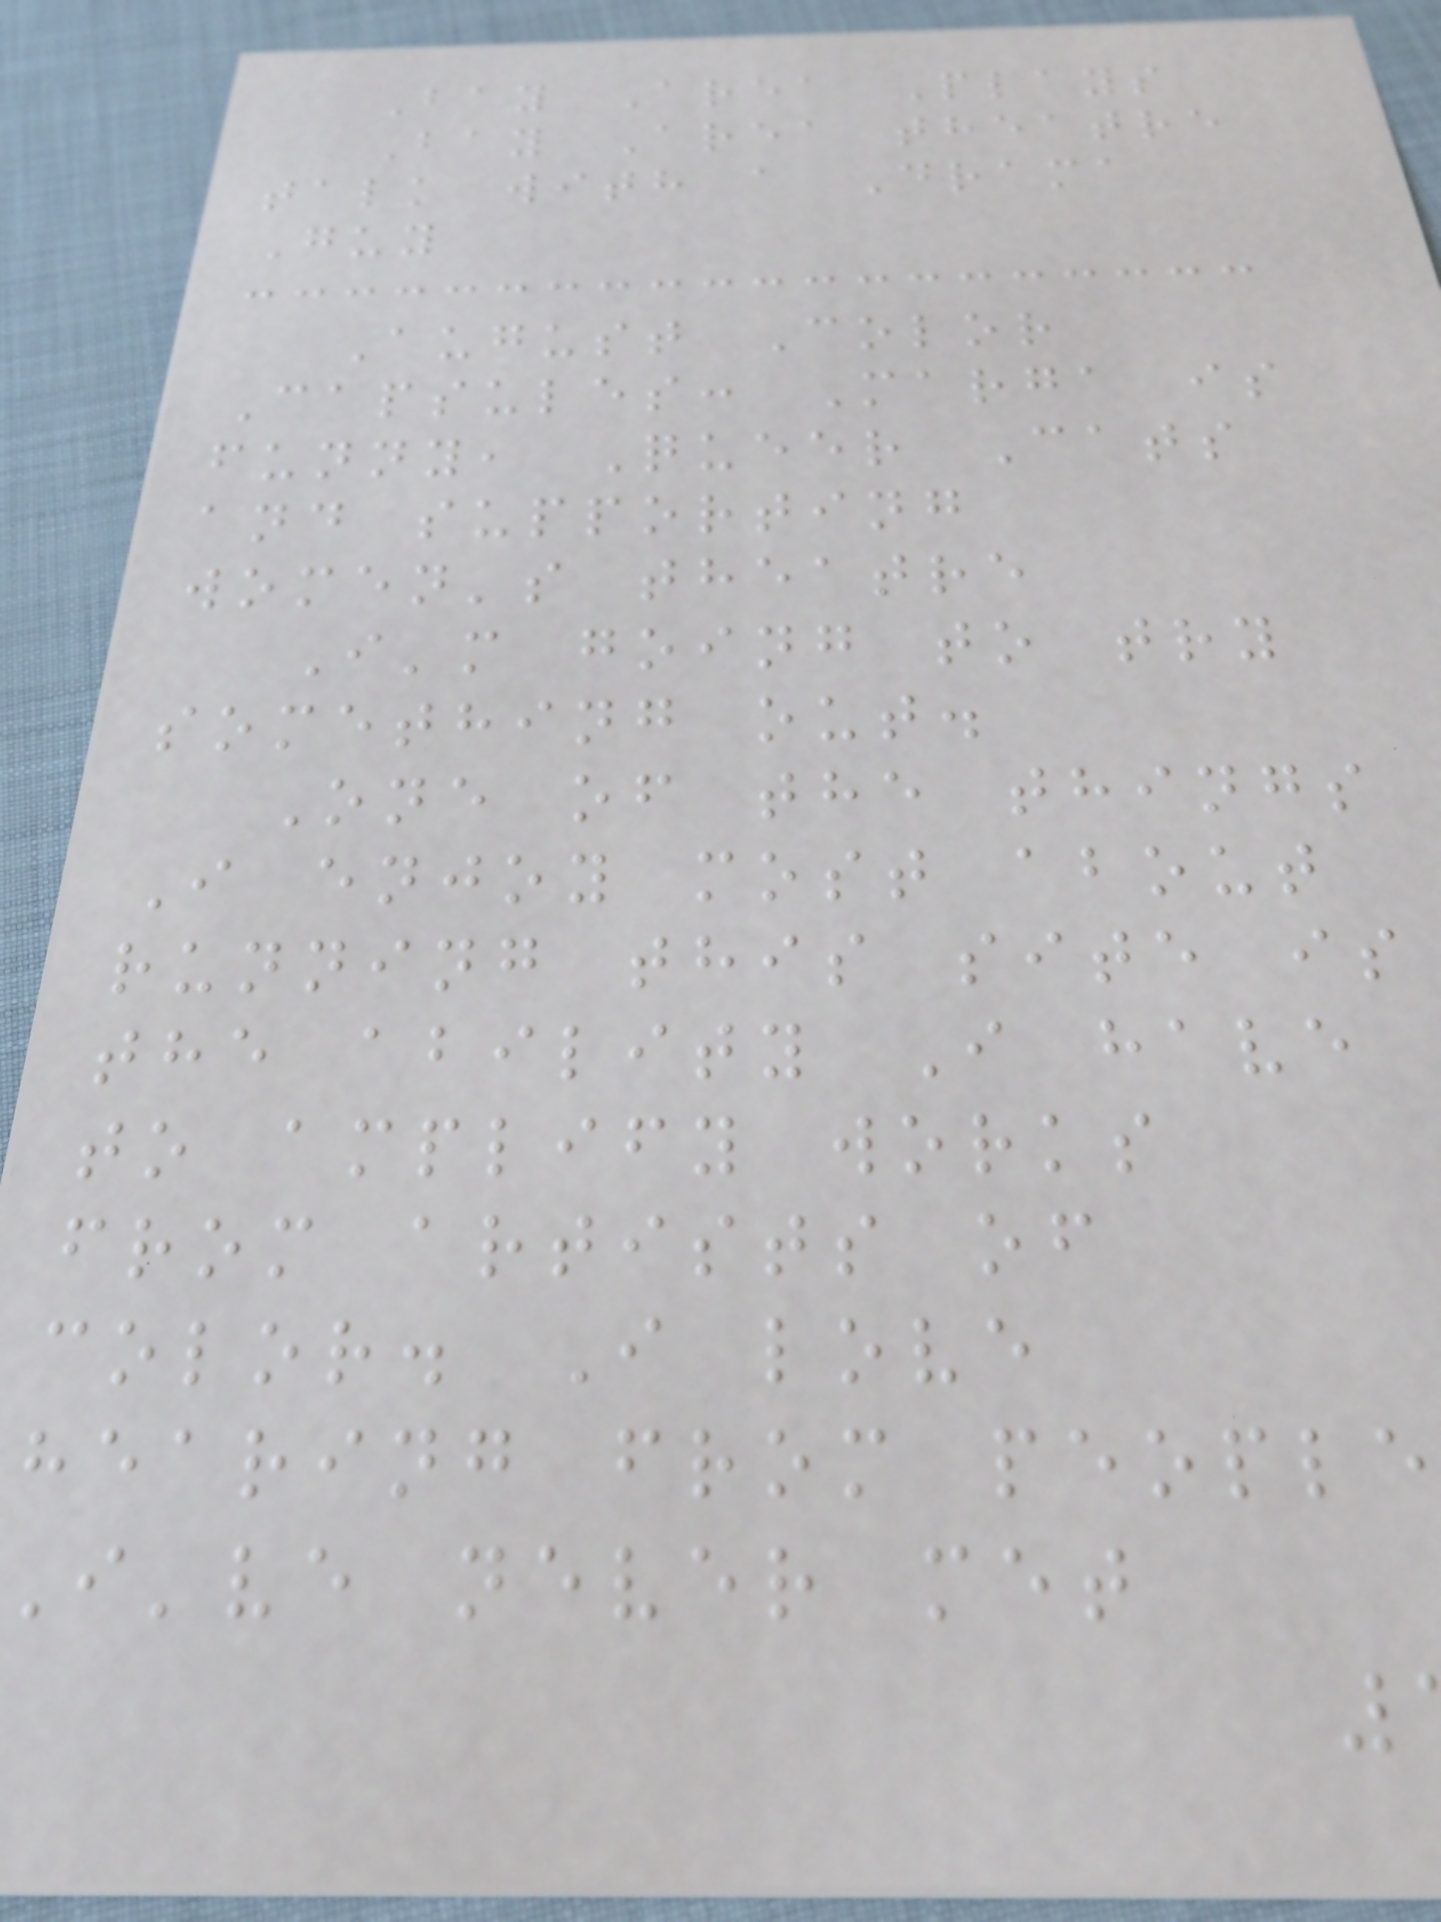Bay Area Plays
Bay Area theatre
talk with a Drama
Guy
August Color
Capsules: Marga is
funny, Queer Cats
and supporting
women's theatre
I'm going to try
something out.
One of the things
I enjoy most about
running this site is
the ability I have
to amplify works
from artists of
color. I love
hearing from people
i've never met
